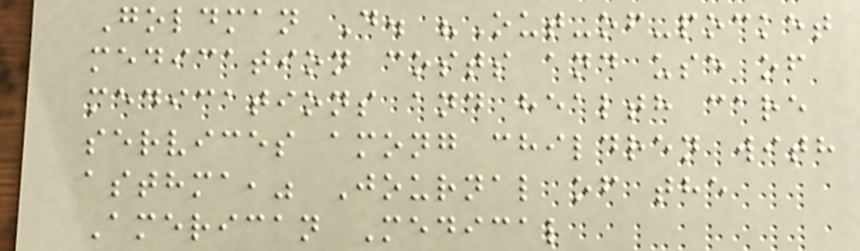Goldman D. "Out-of-pocket
medication costs and use of
medications and health care
services among children with
asthma," Journal of the
American Medical
